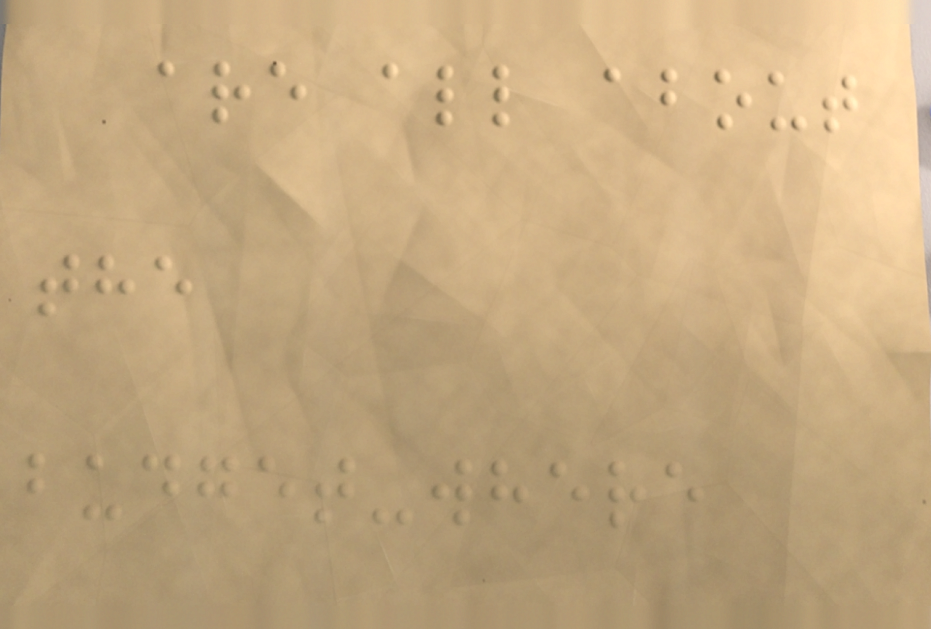are all about
the
budget-where
